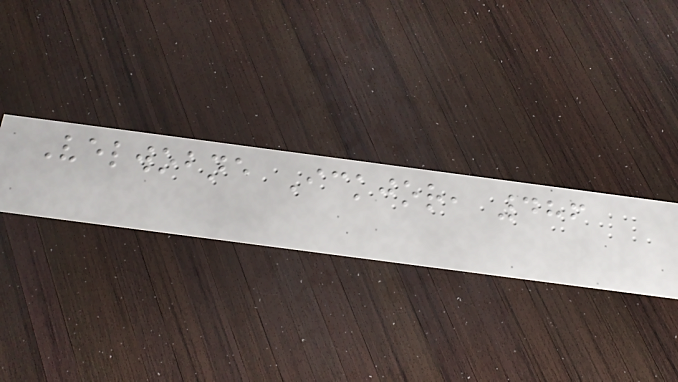Velwobne Ickjor, 486
